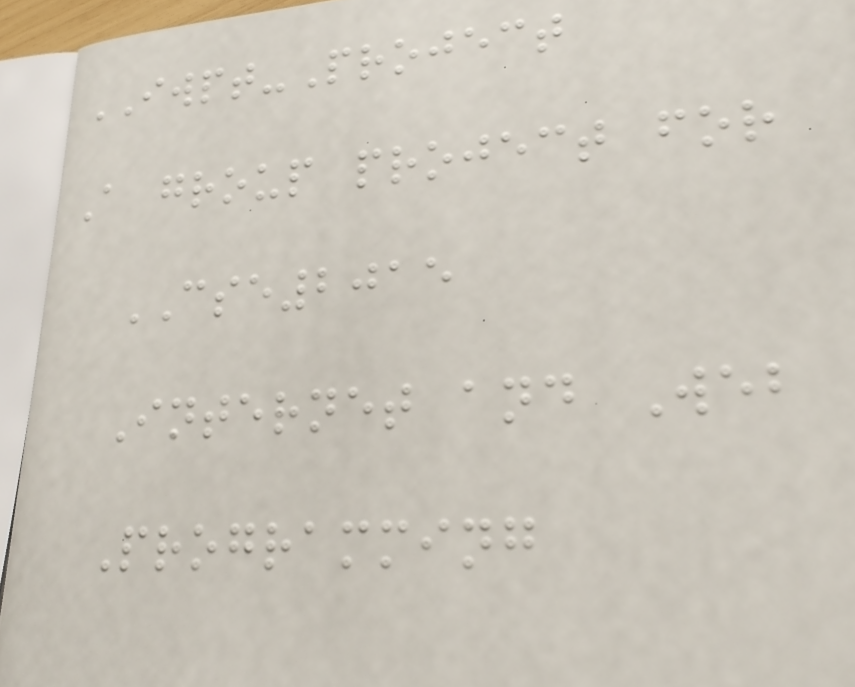IWPT-Project
A group project for
CSE2015
Internet and Web
Programming
